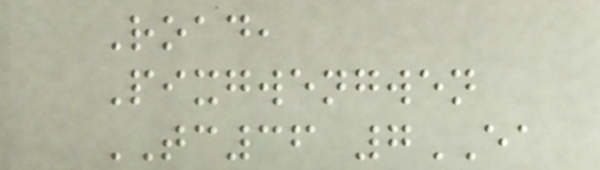Road,
Pixgwengwen
TC36 7EA
